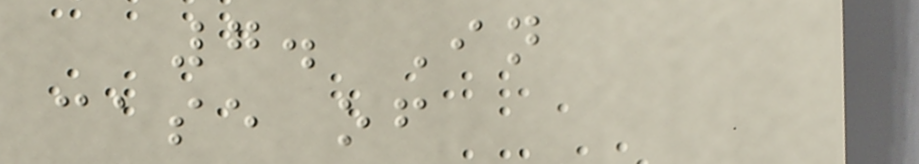7. In
case of
